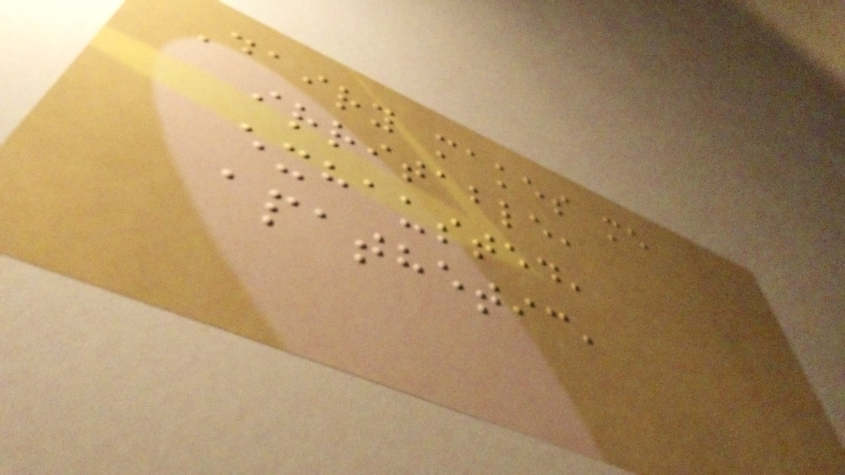Dairy makes me
irritable,
exhausted,
apathetic,
